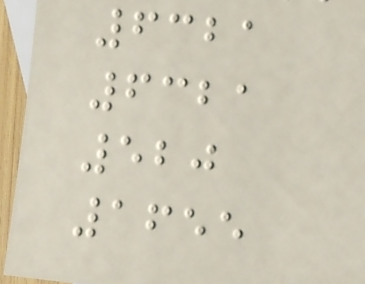6321
6321
520
1655
